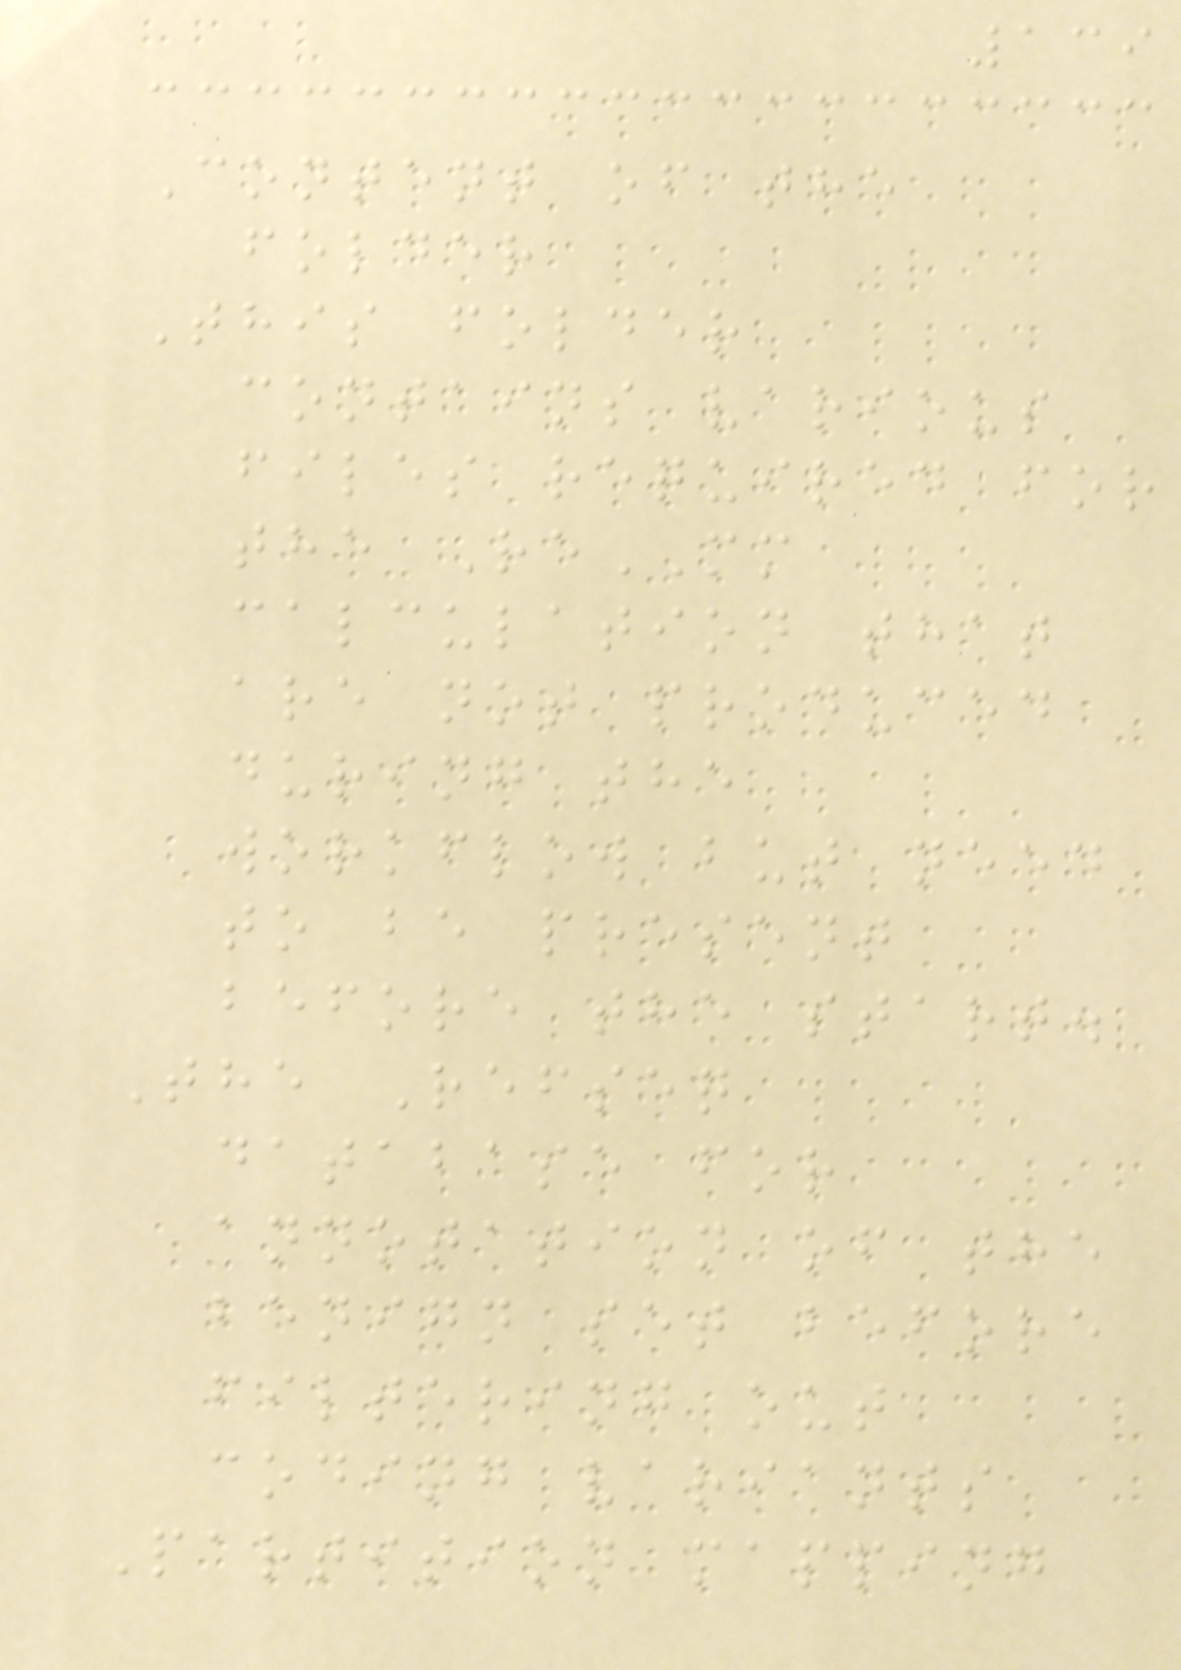139
Content of the
folder
This folder
contains various
files required for
the ReMM
calculation that
are not produced
during the
workflow but need
to be present
before the start.
The Refseq
database for
annotation of the
benign set before
filtering out
coding variants
Partition mapping
